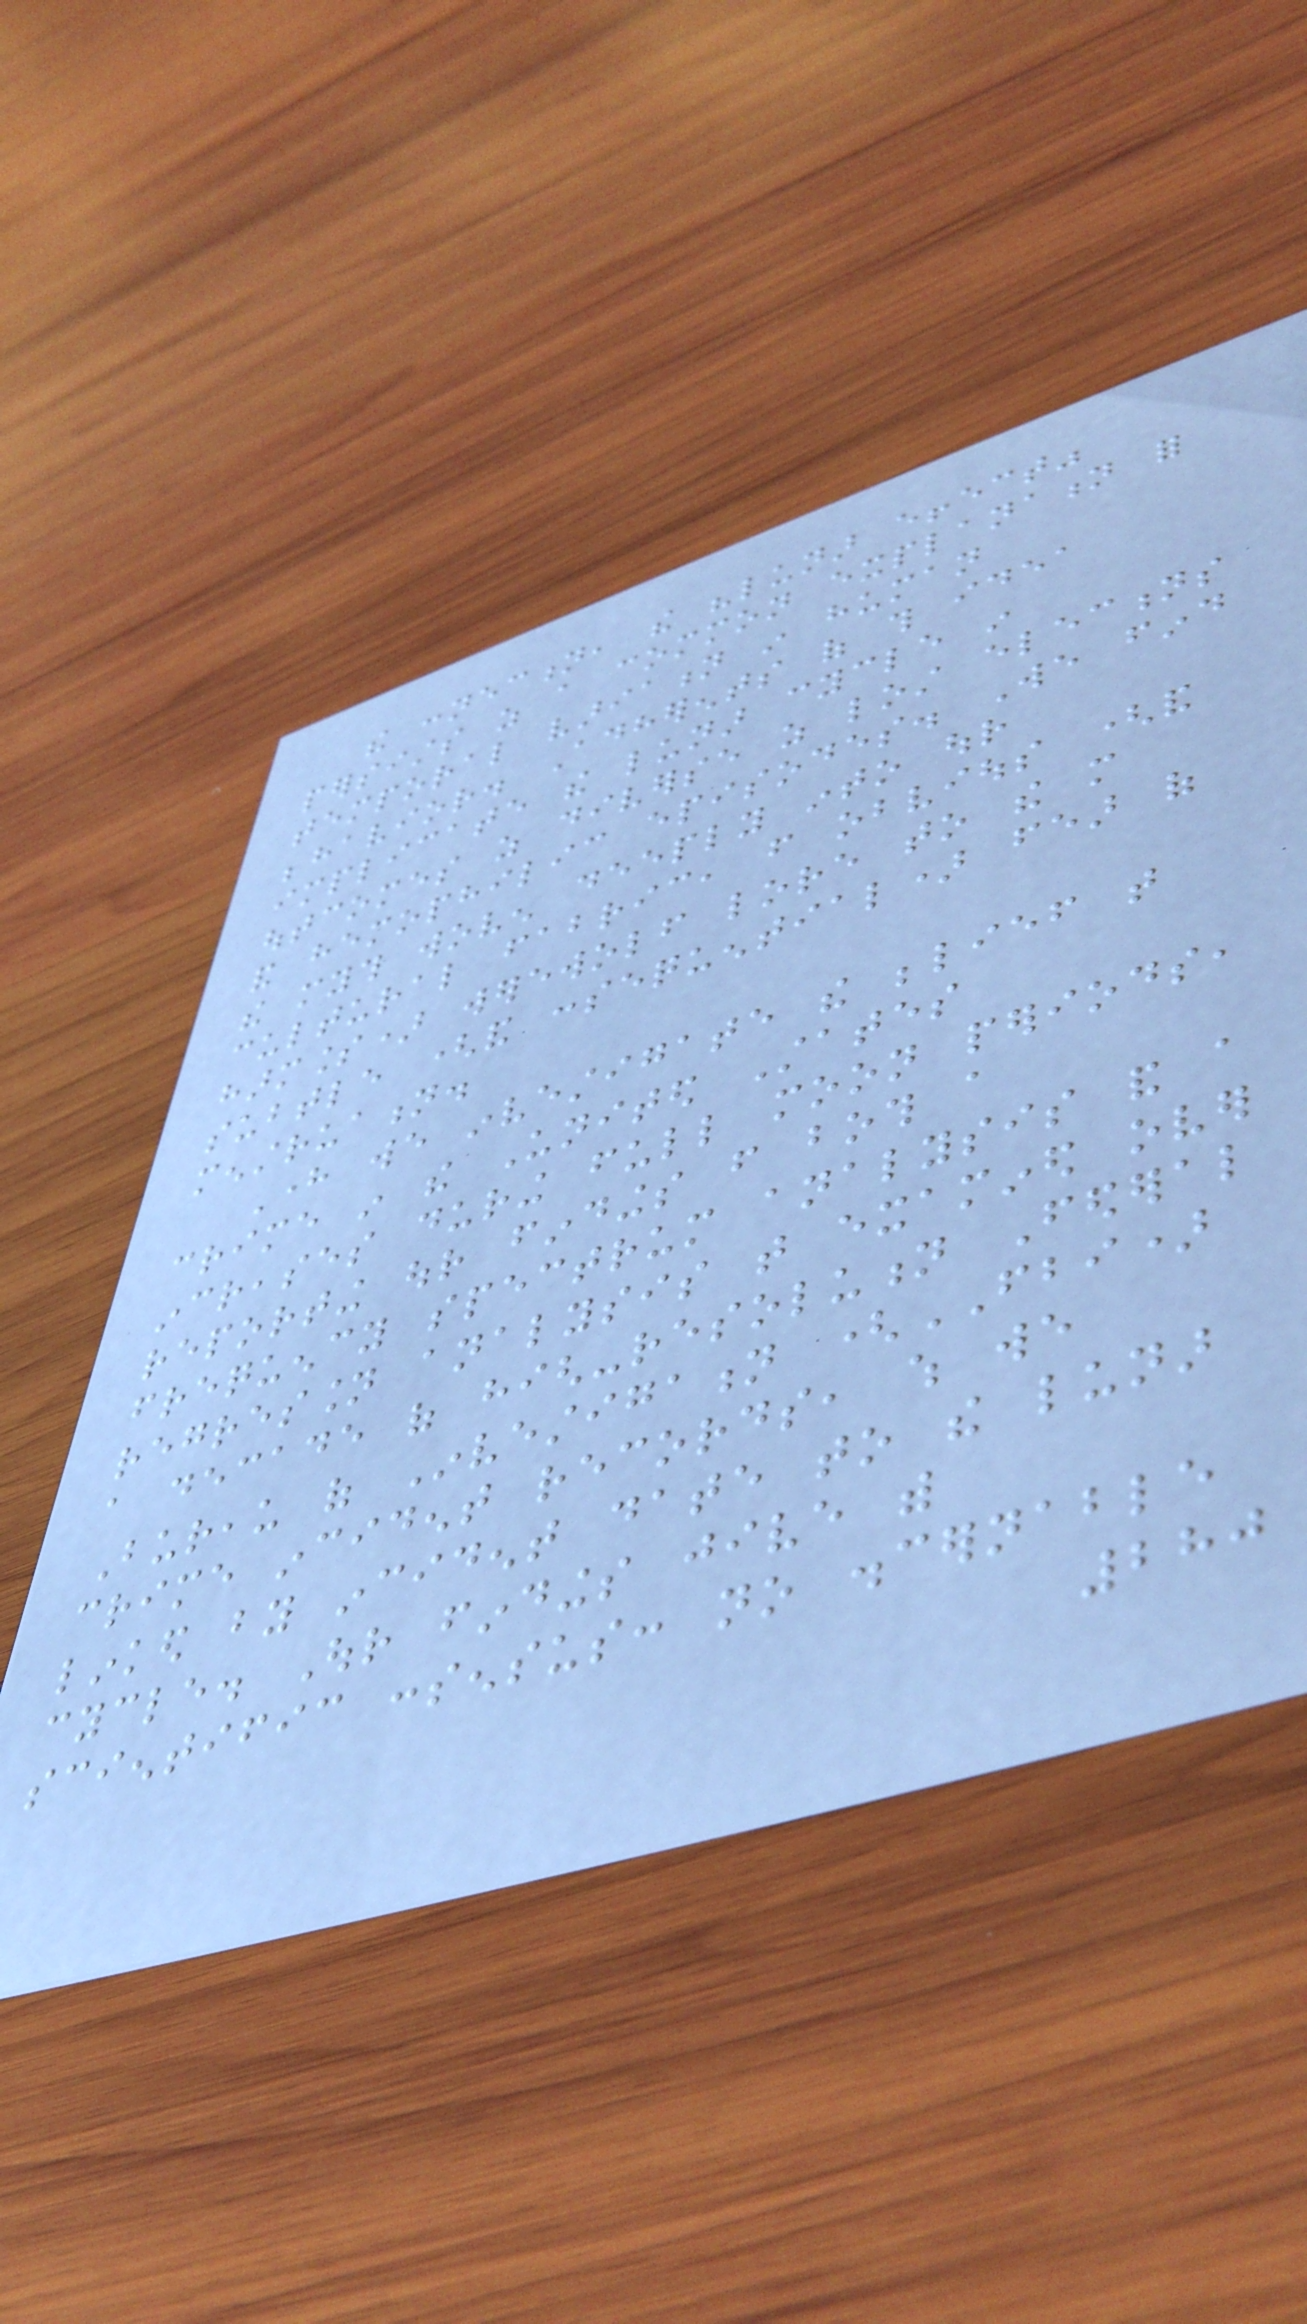the connection, the "lunar effect"
persists as a common explanation for
temporal variation in human
behavior. Adherents of this idea
implicate the lunar cycle in
outcomes as diverse as lost elections
and hemophilic episodes. We find
the myth woven deeply into our
cultural fabric, from obvious (and
harmless) werewolf lore to the more
subtle (and consequential) fear of
menstruation.
Here we investigate the belief that
crime in the United States
increases during full moon periods,
reporting our findings from both a
frequency spectrum analysis and a
regression analysis that examined over
a decade of high-resolution Federal
Bureau of Investigation (FBI)
crime incident records, which we
linked by incident date to the lunar
cycle. Our findings jive with
scientific consensus: no discernable
280
